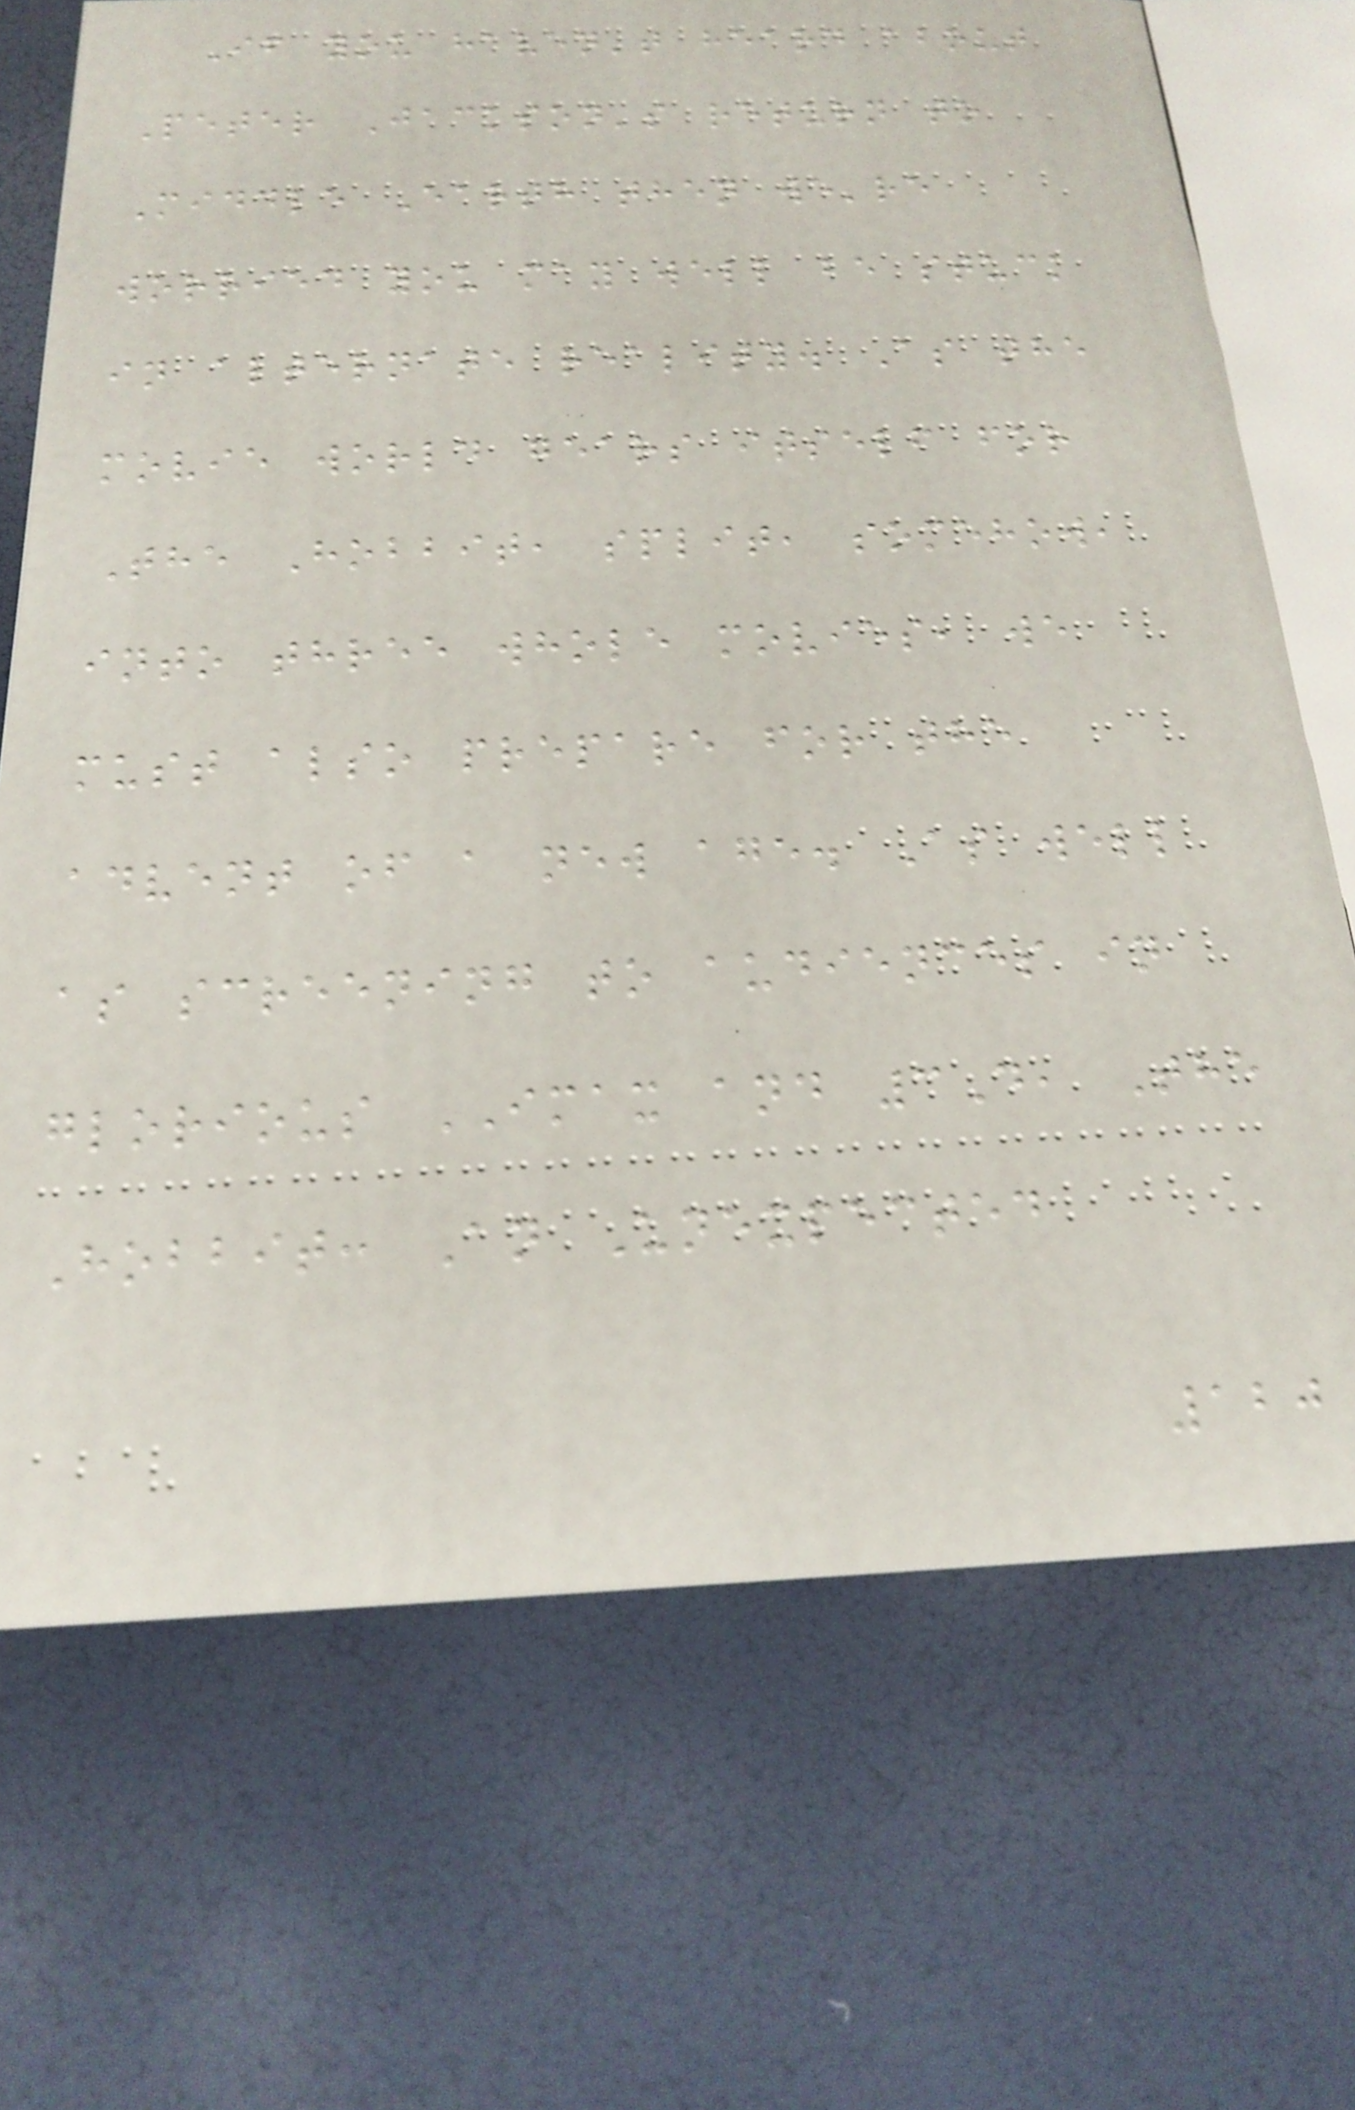If you haven't heard about
Peter Jackson's return to
Middle Earth then we're
worried you may well be stuck
in alternate reality. As the
movie world gears itself for
The Hobbit, split, somehow,
into three whole movies, we
must also prepare for the
advent of a new age. As well
as screening to audiences in
glorious IMAX and 3D, The
Hobbit: An Unexpected
120
